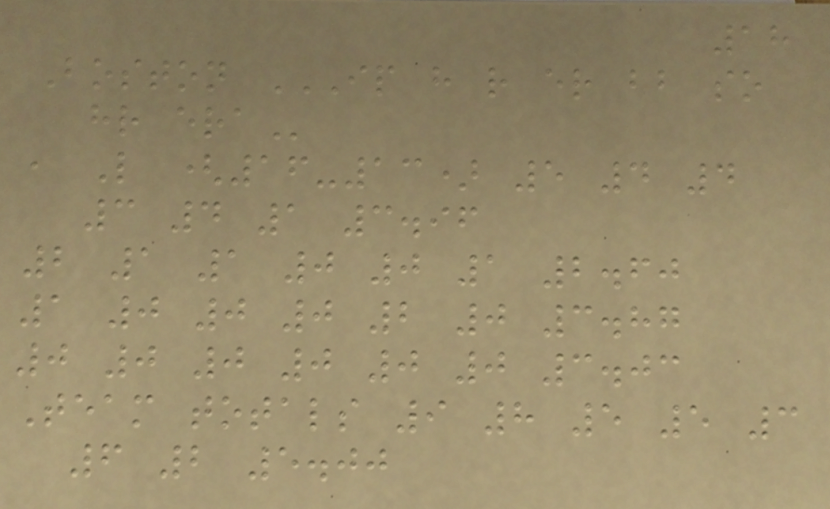18
Boston IP H R ER BB SO
HR ERA
, L (16-13) 5 4 4
3 4 1 3.96
2 1 1 0 0 1 2.60
1 0 0 0 2 0 3.87
0 0 0 0 0 0 3.03
Team totals 9 8 5 5 3
6 2 5.00
